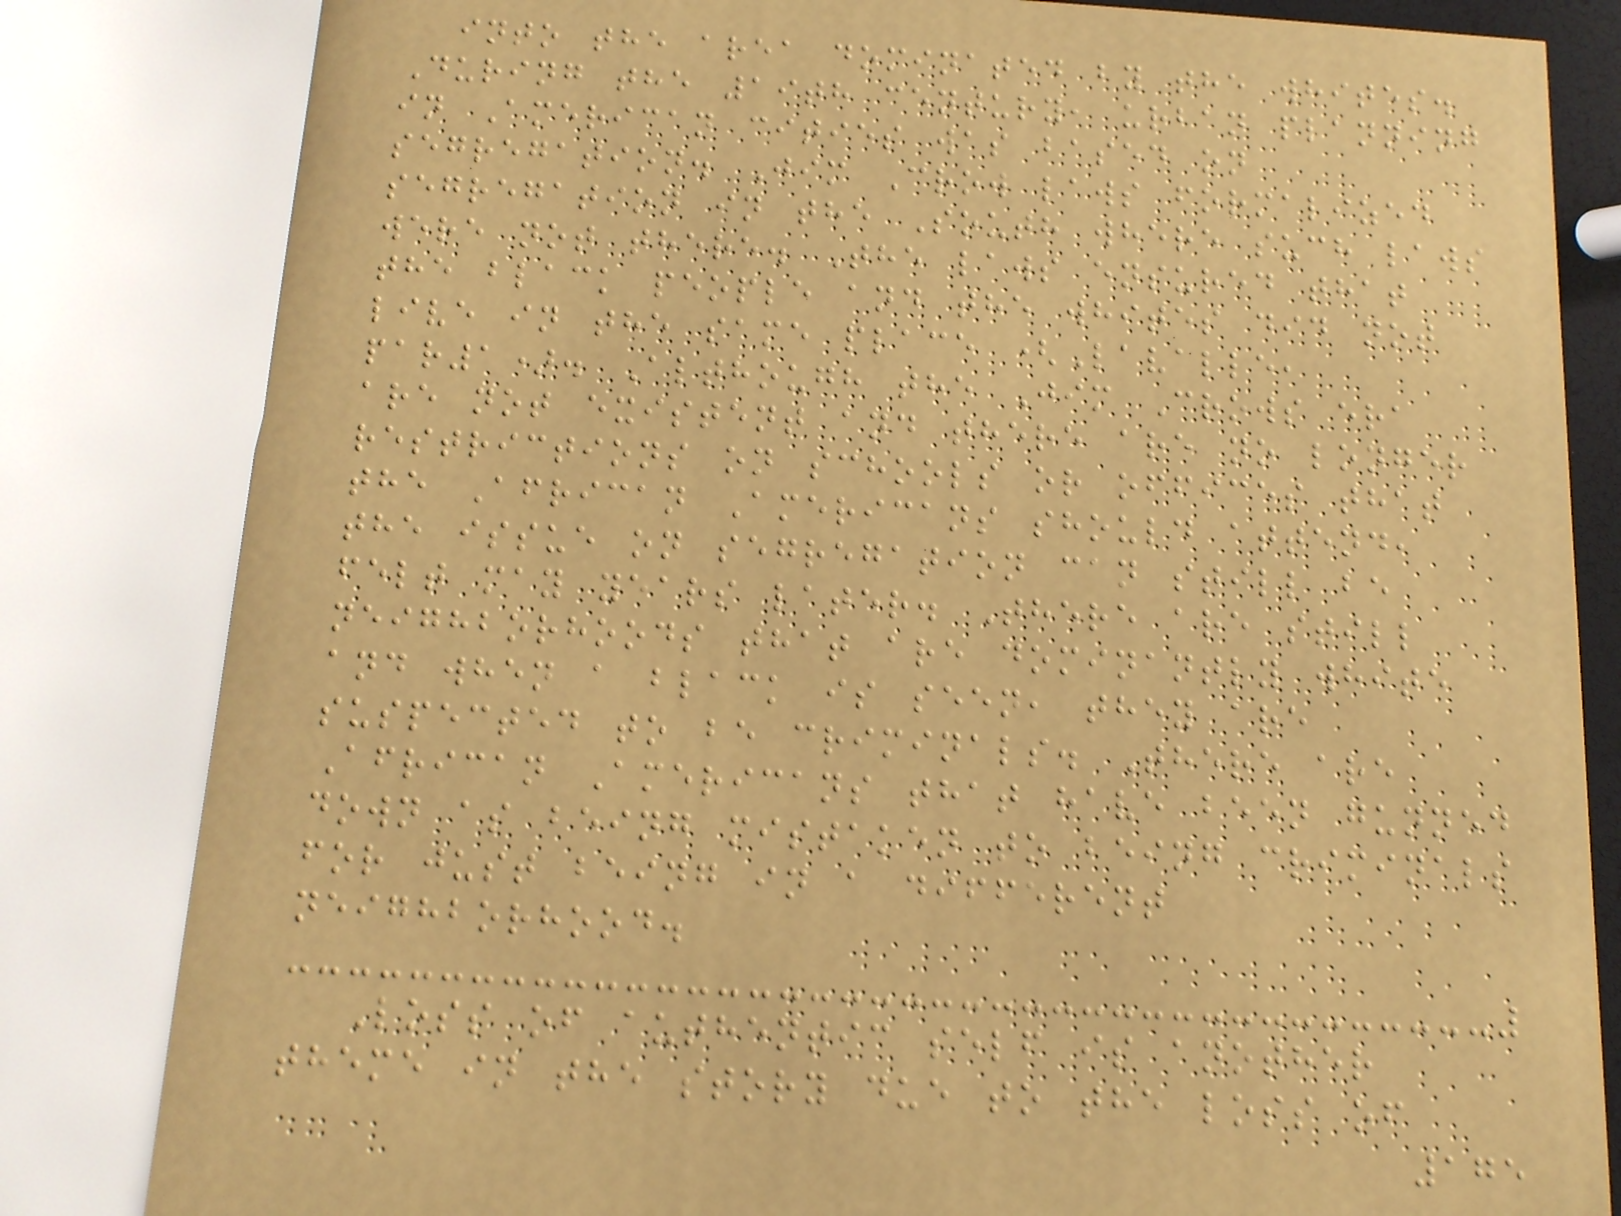into the area dominated by the whites.
During the 19th century, urban planning
in American cities was based on
segregation. Jim Crow laws formalized
segregation in the South where such laws
were not there. The laws ensured that
the black people and the whites did not
live in the same place (Lavalle,
par1). Although the Jim Crows era
are not existent and there are no longer
restrictions on schools or offices that
the African Americans should attend,
the issue on segregation can still be
felt may years later. There are still
neighborhoods that are dominantly white
and when a black is seen, they are
suspected to be criminals. There are
African Americans that have been gunned
down as being mistaken to being criminals
for just being in a different
neighborhood.
Loss of authentic self is another
theme in the story due to the loss of
175
